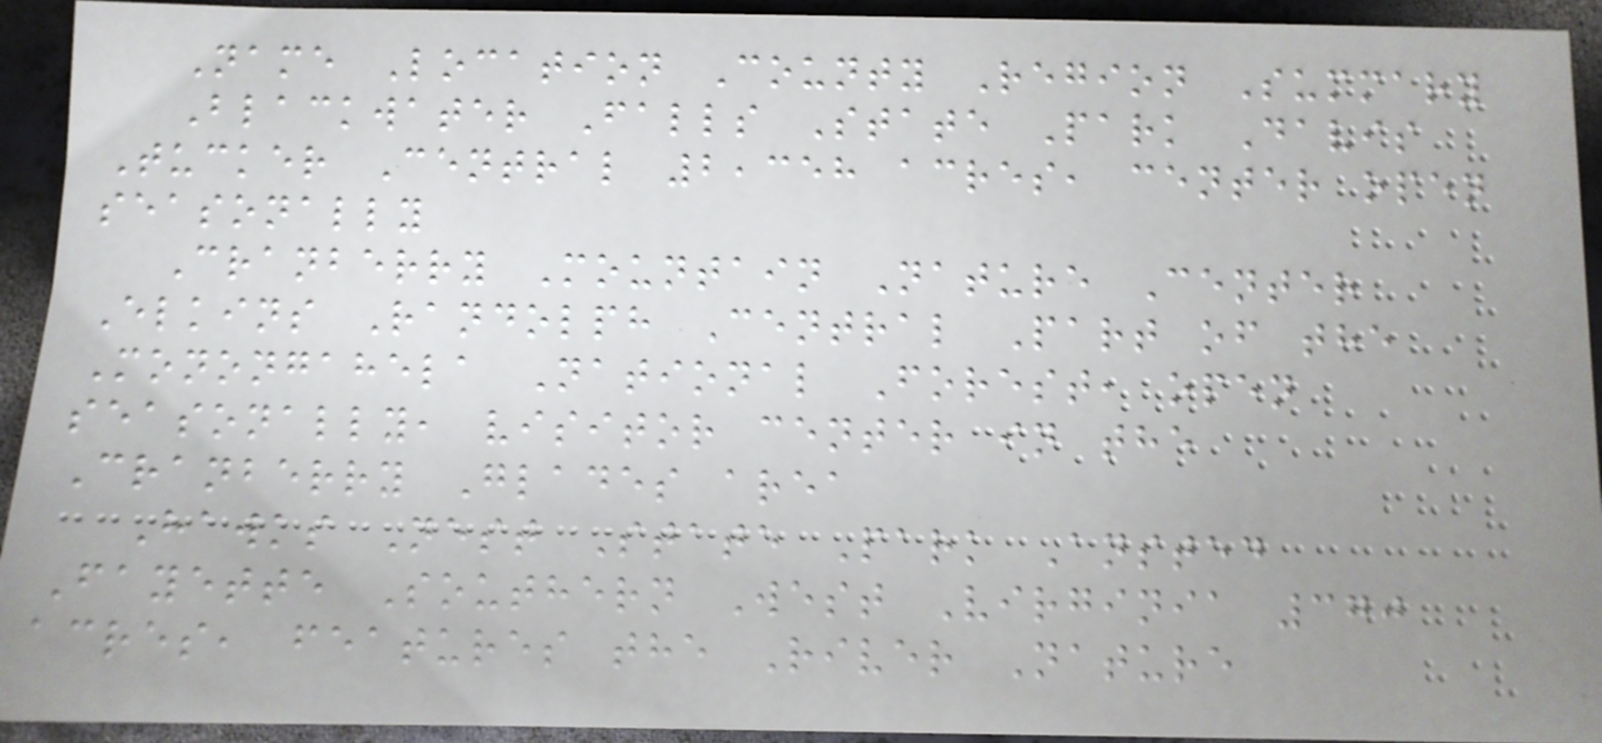Name Location County Region Summary
Blackwater Falls State Park Davis
Tucker Central 2,358 acres, center open
seasonally
Cranberry Mountain Nature Center
Elkins Randolph Central Part of the
Monongahela National Forest, open
seasonally, visitor center in the
Cranberry Glades area
Hawks Nest State Park Ansted
Fayette Southern West Virginia 370
acres, features the River Nature
